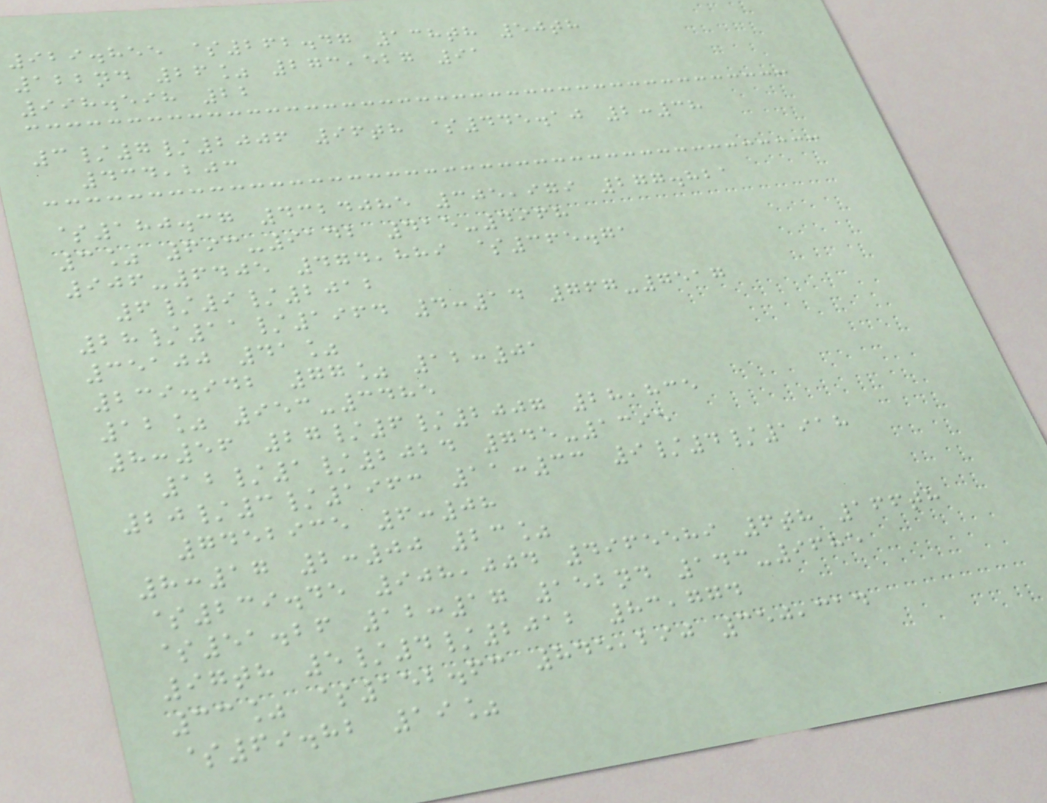929.855 $262.47 138th 50th
122nd 26% 273,527 91
998.598 22
3/7/2006 96th $445.10 2:38
434,203
$180.37 4324085 305,979 277.821
3% 693-9142 415-4968
906-6405 474,889 $365.71
6/9/2012
28/11/1964 4:14 767-7517
35100 41%
239.942 77% 12:01
12% 953-3485
8:56 27/6/2007 28,835
12/1/2024 745-1395
20/3/1963 11:33 9/4/1918
7452935 6:08
8:17 2:00 23%
$239.45 908,004 4965589 6th 166th
$51.26 12:17 152nd 143-9685
97th 5/4/2012 83,774
33% $152.63 845,290 350,314
$69.82 19%
